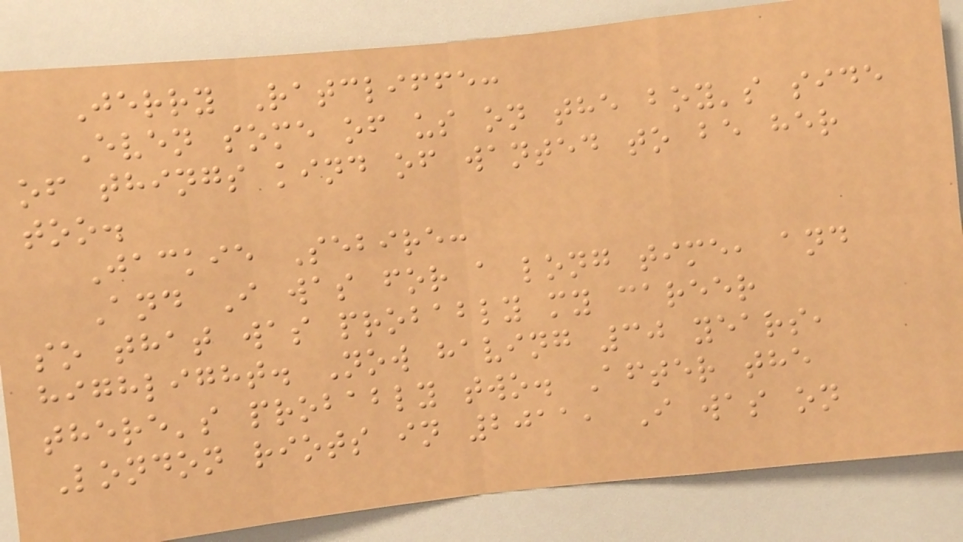Jerry Ratcliffe:
Even some of us on the boy's side
of things kind of wanted to be her
too.
Jackie Sebire:
And I was for a long time, and
so that was probably my career
highlight. Now having 30 years,
there's probably two. After the
London riots in 2011, I was on
